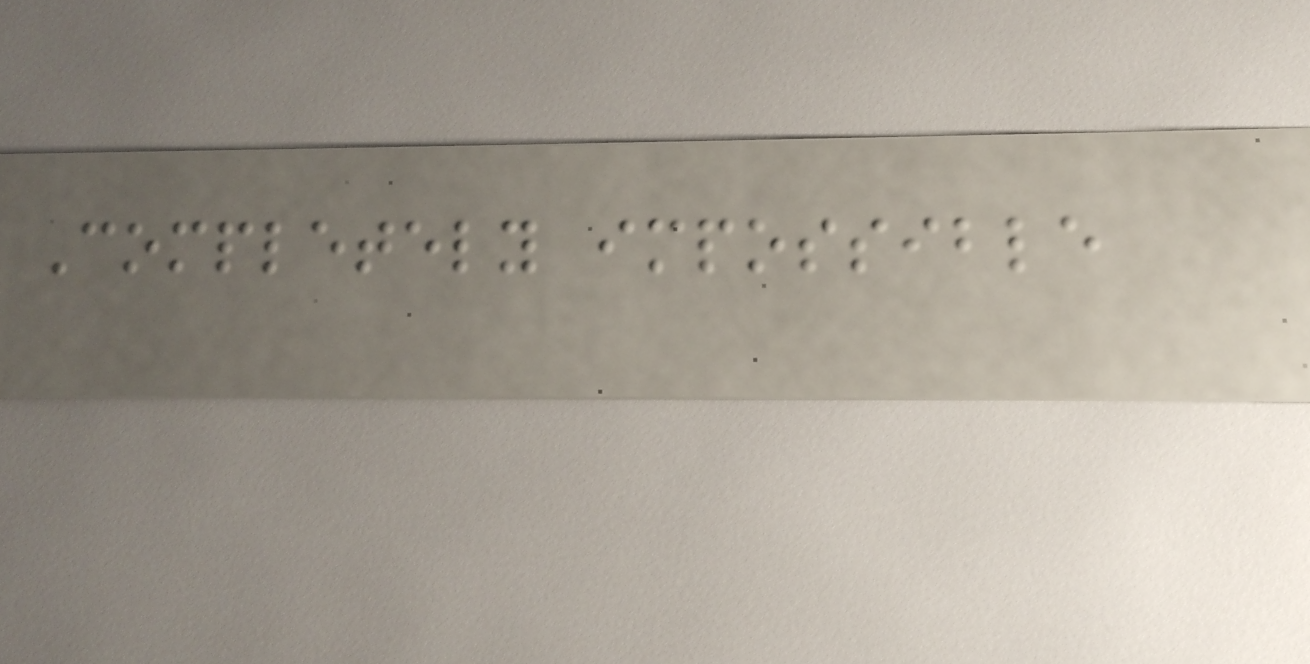Completely impossible
